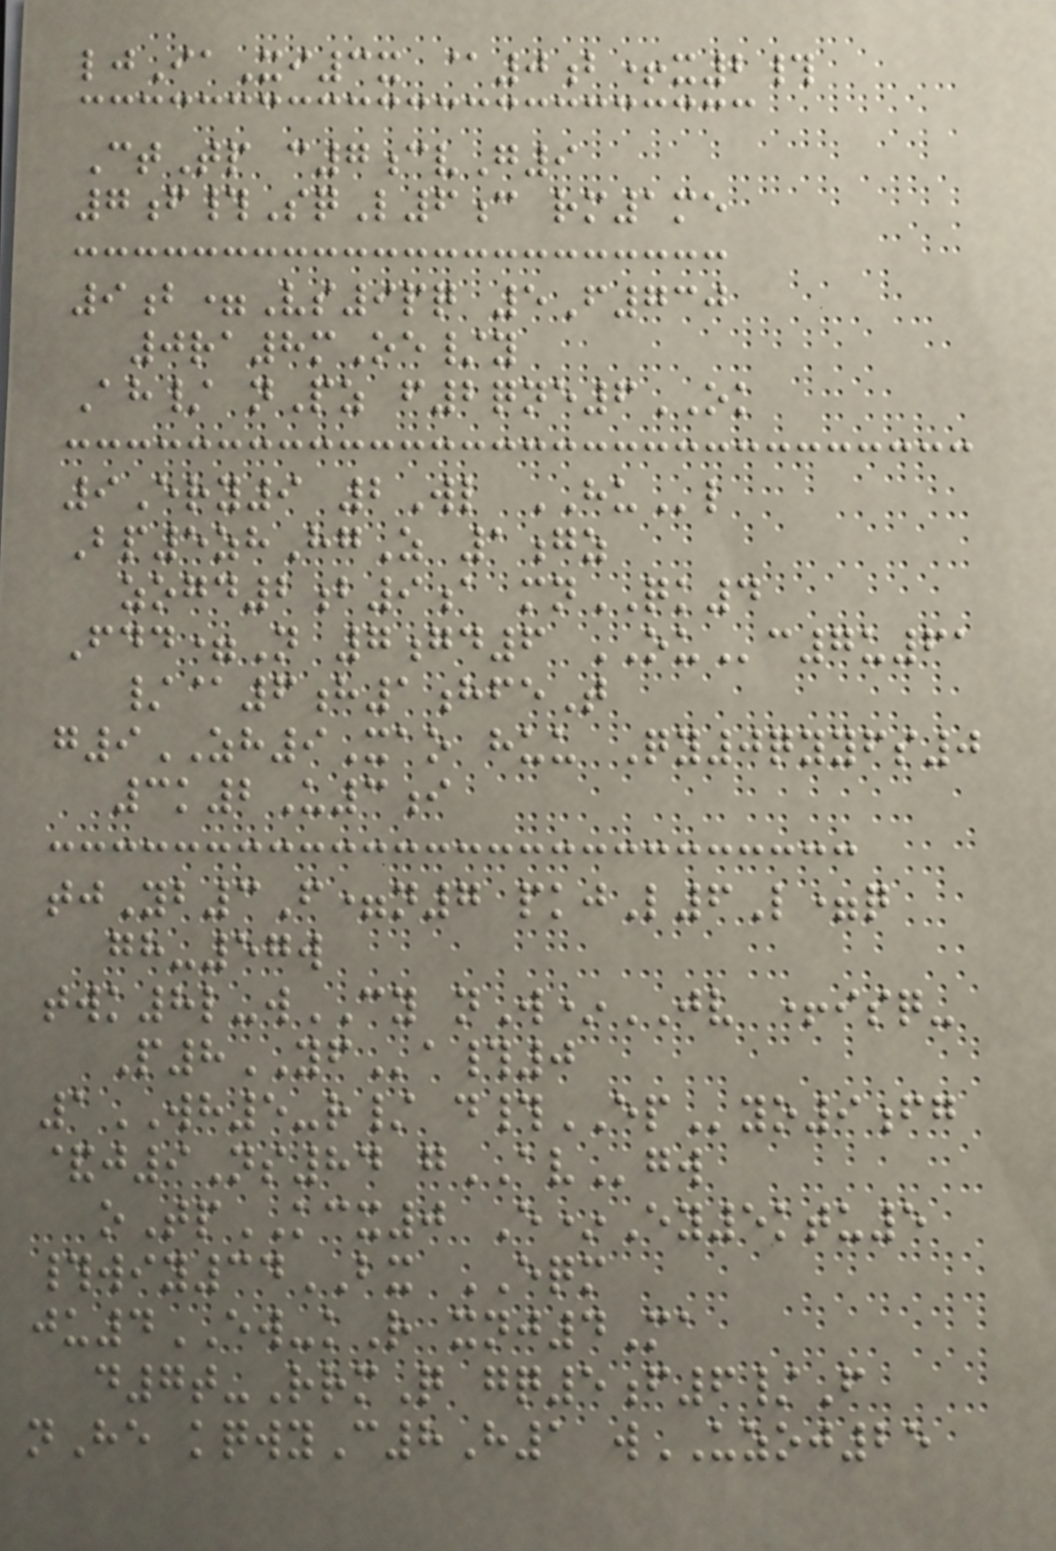ljIaXi3x @0b+x2#
CtTp c7cvG9
7f#SqL6c rm1me
9b=Vs9pq 5F730
0ra8mOe/y
Ah/ nPz f2qne6OK
9Ery9 2Wl HUl
Bp5zhHgZ 1gz
zogd2b9a mnQK4
Fdd=N 7gd6 OUc7u61
/@6h1hfeT
g9ZH9Xao huu Qy0qyyfs0
3k2U3i
tjYb3F=n7 pkjL6L=q
gh-57w
twk8l-wCY nW*JV +isq-
P8YFa#0
1WH5-r/ d#EPyo9fg
&j9Ns84 gAVgw
oTpKCX0 E*Ey5ktu5
#wiy34BX EQM
ju4EW-kR xnj4Ma
d7t-RrmQ gq5f6/F
nHe kqwyC8H1 wUZOJ25
